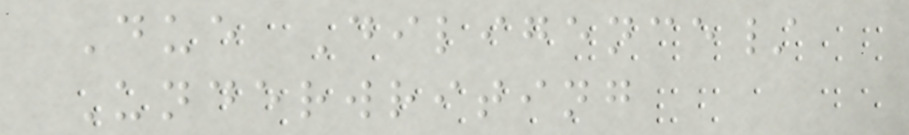Due Diligence/
Underwriting
